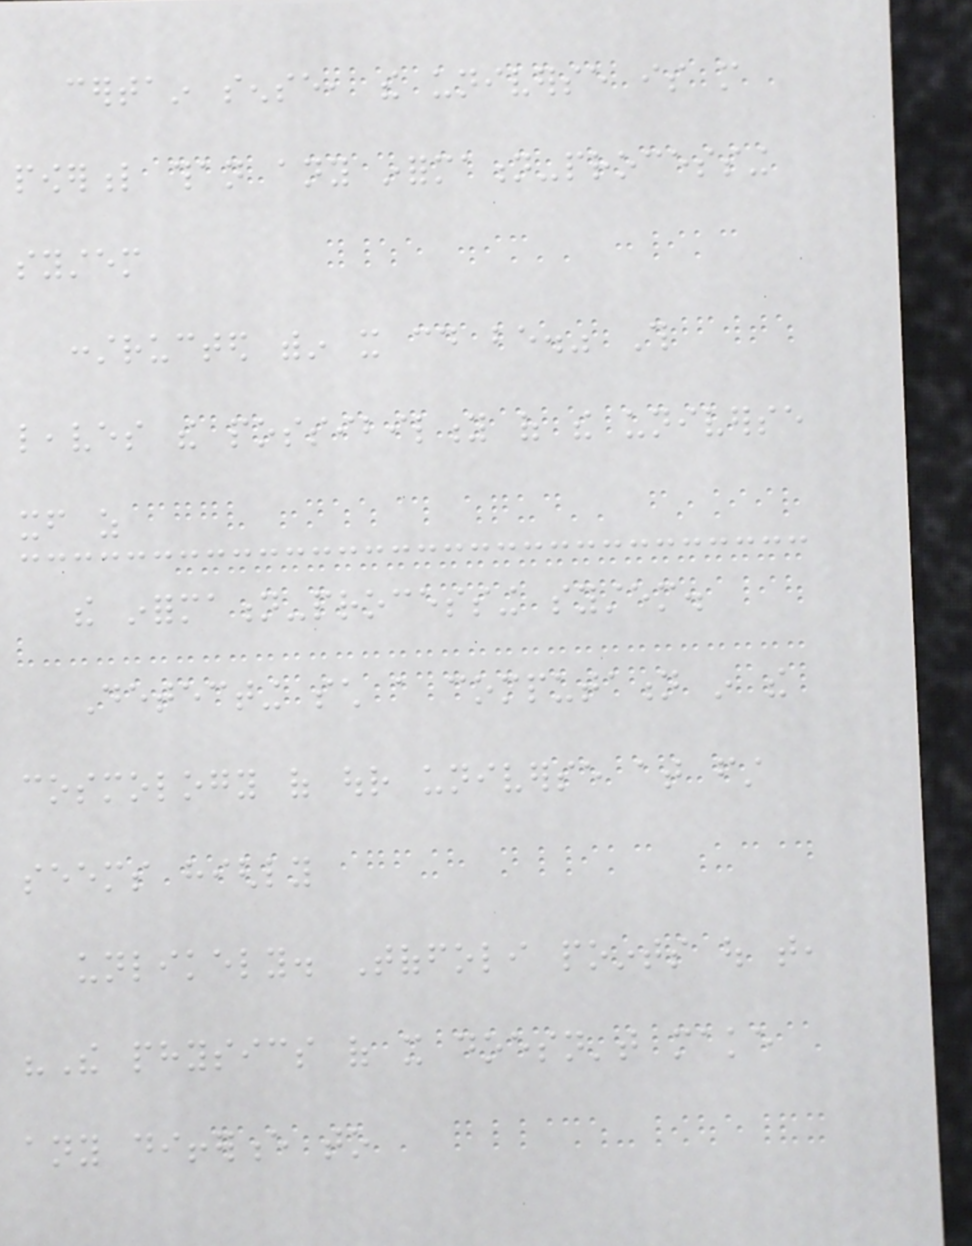certain sense, the universe is more
powerful than any information-processing
system
constructed within it could be." This
leaves the possibility of the universe
itself as
the information-processing system.
Detecting such a computation in the
cosmology of our universe at first
seems highly
unlikely. Toffoli points out that,
"The physics of it doesn't make
any difference to
